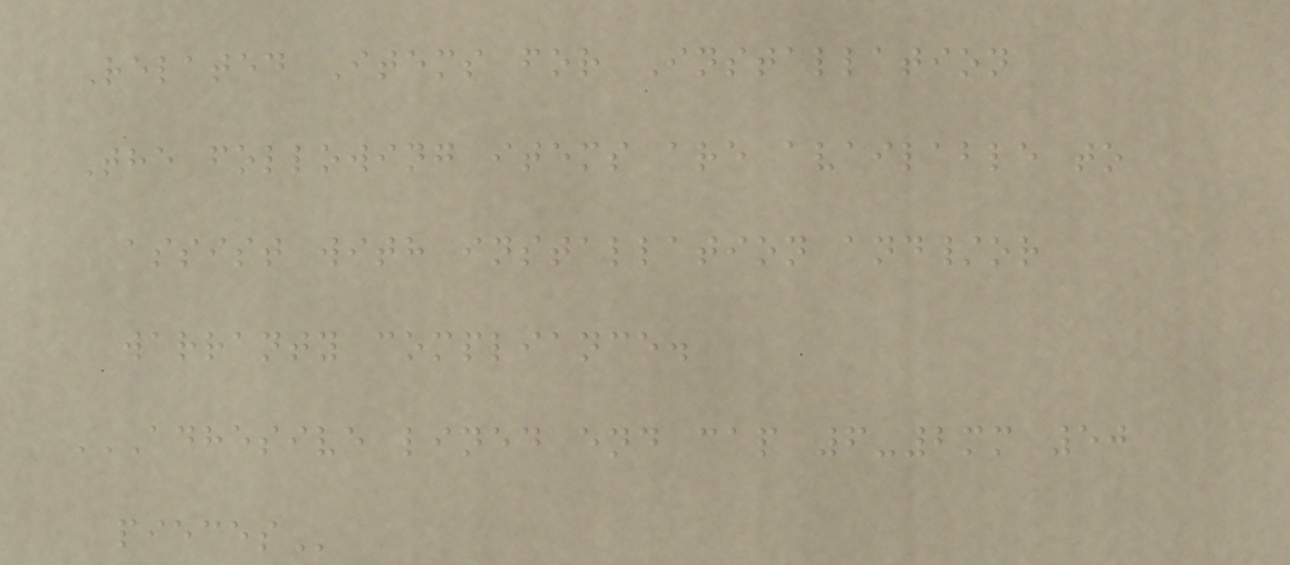Related Items for Installation
The following items are available to
assist with installation and/or
warranty compliance.
ADHESIVE LINED END CAP 6-2MM 50
PIECES
